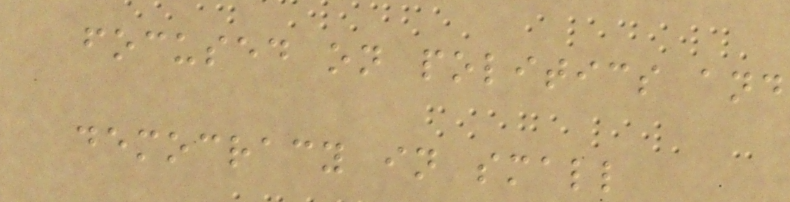focused on politics and
democracy in small
